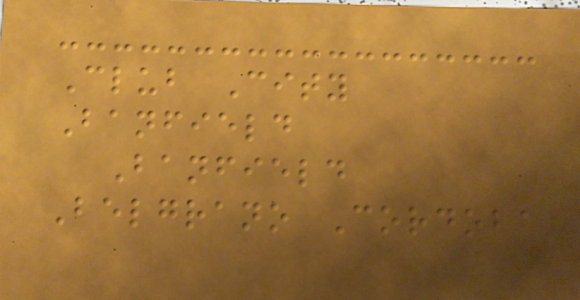Club City
Banfield
Banfield
Belgrano Cordoba
